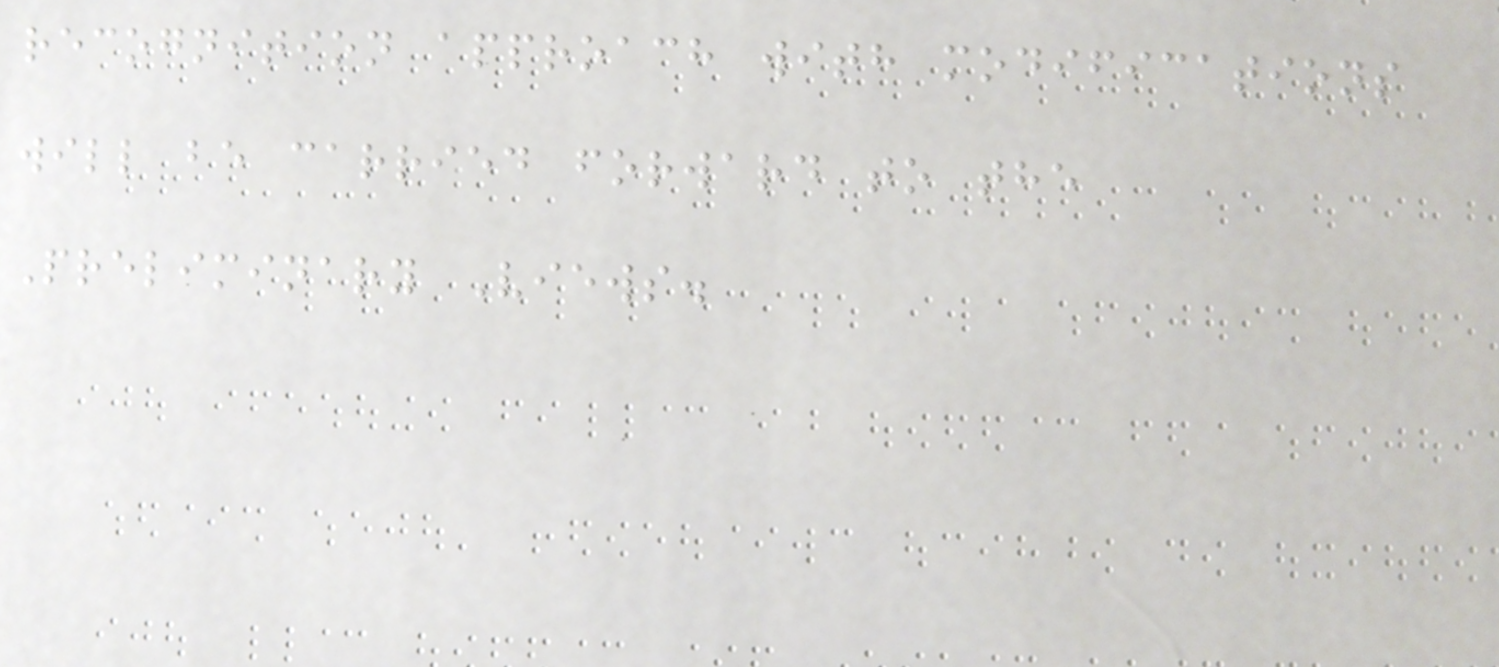recognition approach with modifications
will be carried forward to the
Preliminary Views.
